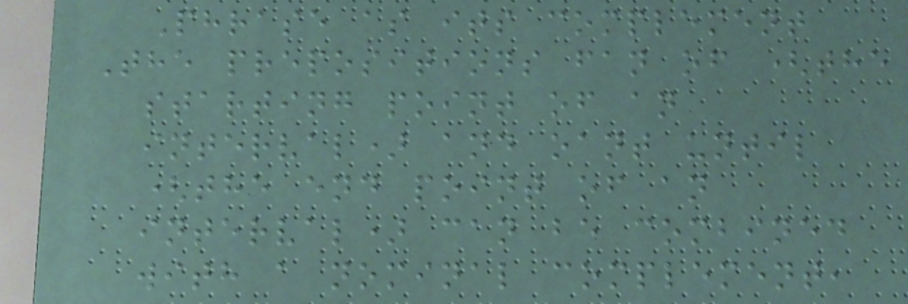Phrase as its complement
The prepositions fan of (the
starting point of an
interval) and oant until
(the end point of an
interval) can be combined
with a nominal complement,
